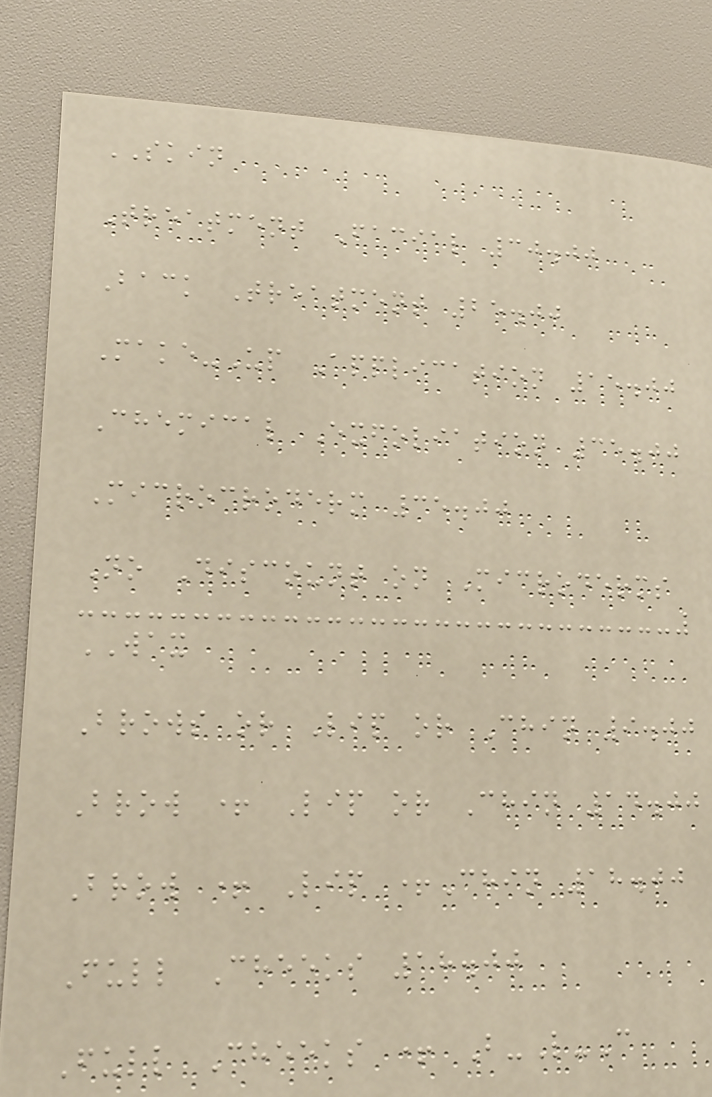SKIN
Treatment Facial 30.00
Back Treatment 25.00
Make-Up Application 15.00
Chemical Exfoliation 35.00
Microcroderm 35.00
No Discount on Microderms
WAX
Brows or Lip or Chin 9.00
Brow + Lip or Chin 14.00
Brow + Lip +Chin 18.00
Full Cheeks 18.00
Full Cheeks + B-L-C
